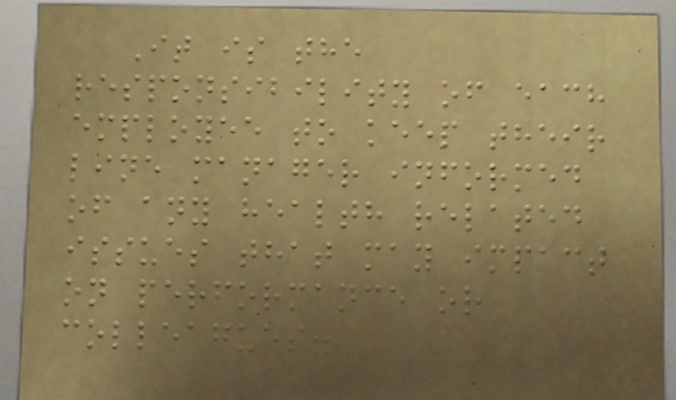It is the
responsibility of each
employee to keep their
line manager informed
of any health related
issues that may impact
on performance or
colleagues.
